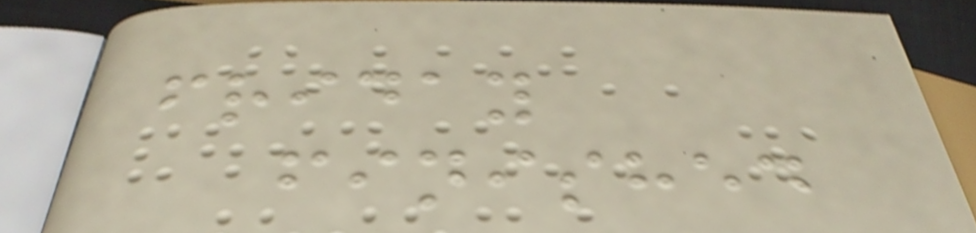friday
finished
